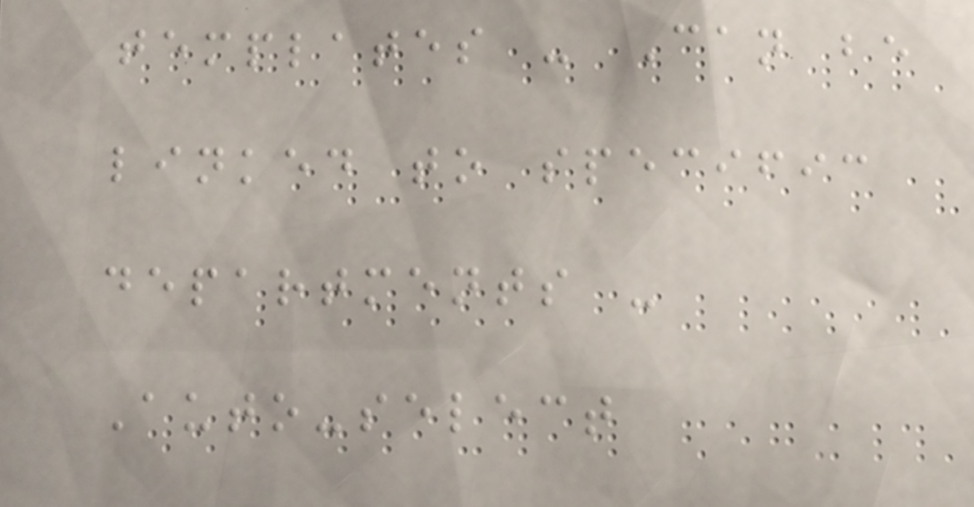templates - Can be
linked to specific
departments -
Auto-select
